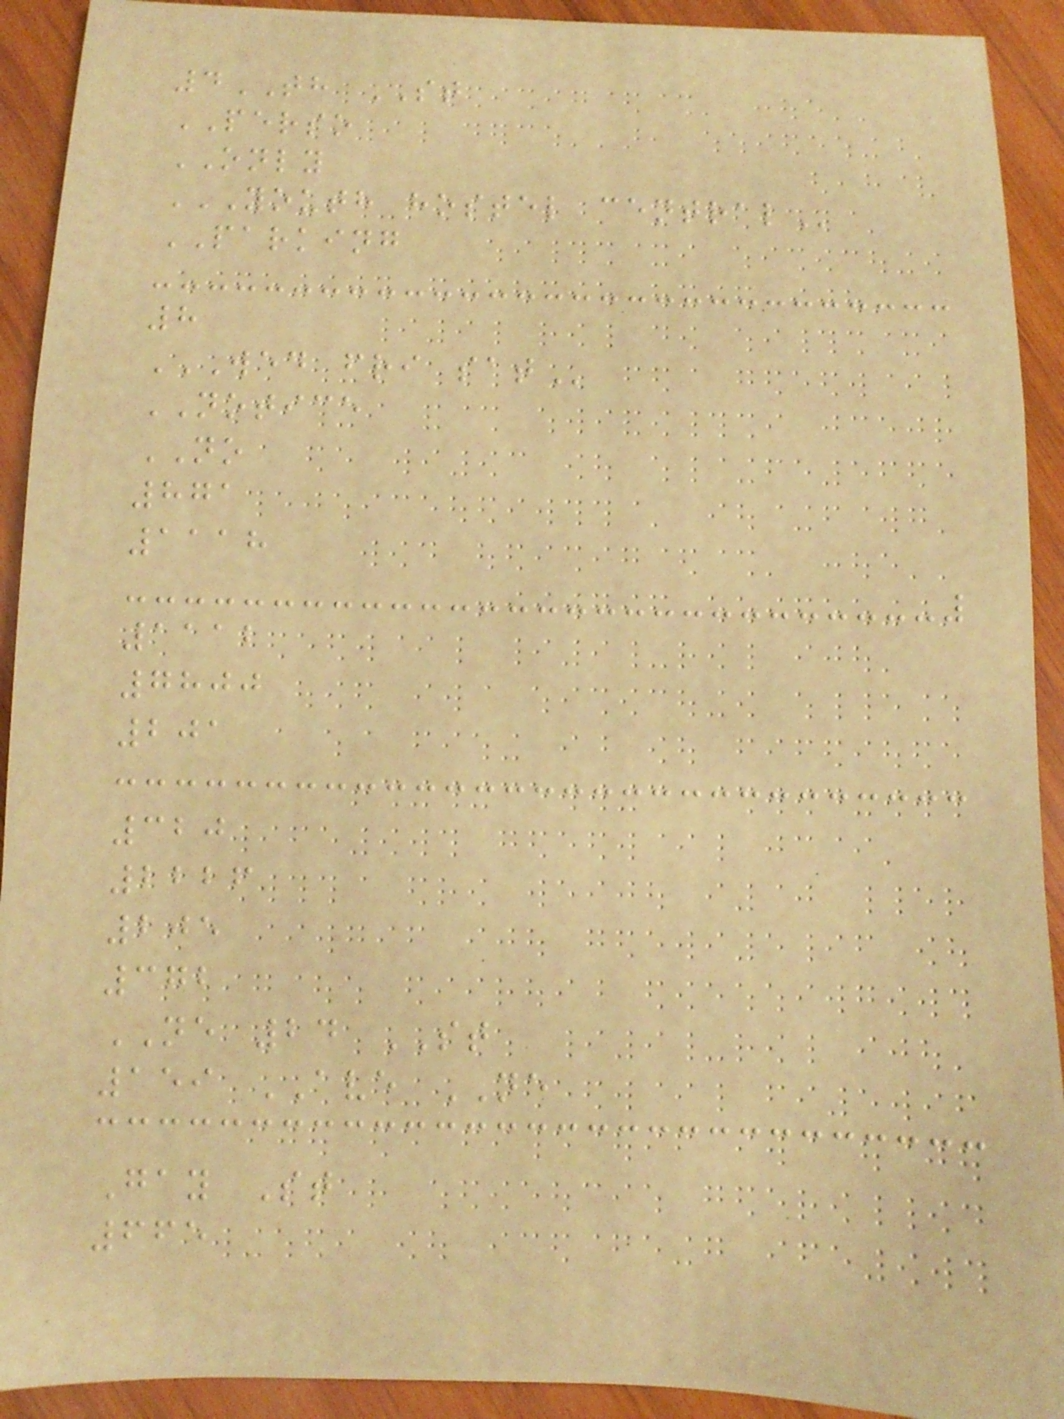4TH ST
PERSO
ONLY
YOUTH HOSTEL CENTRAL
PARKING
8
WED FRI SAT
NOTICE
NO
871
1118
1112
7800
201
320
2226
205
372
NE 24 ST
159 AVE NE
Gay St
665
